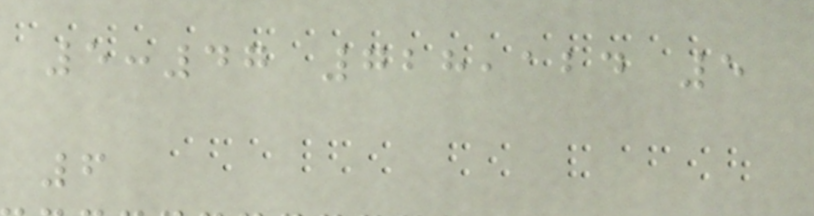5:47 728,124 5
6
